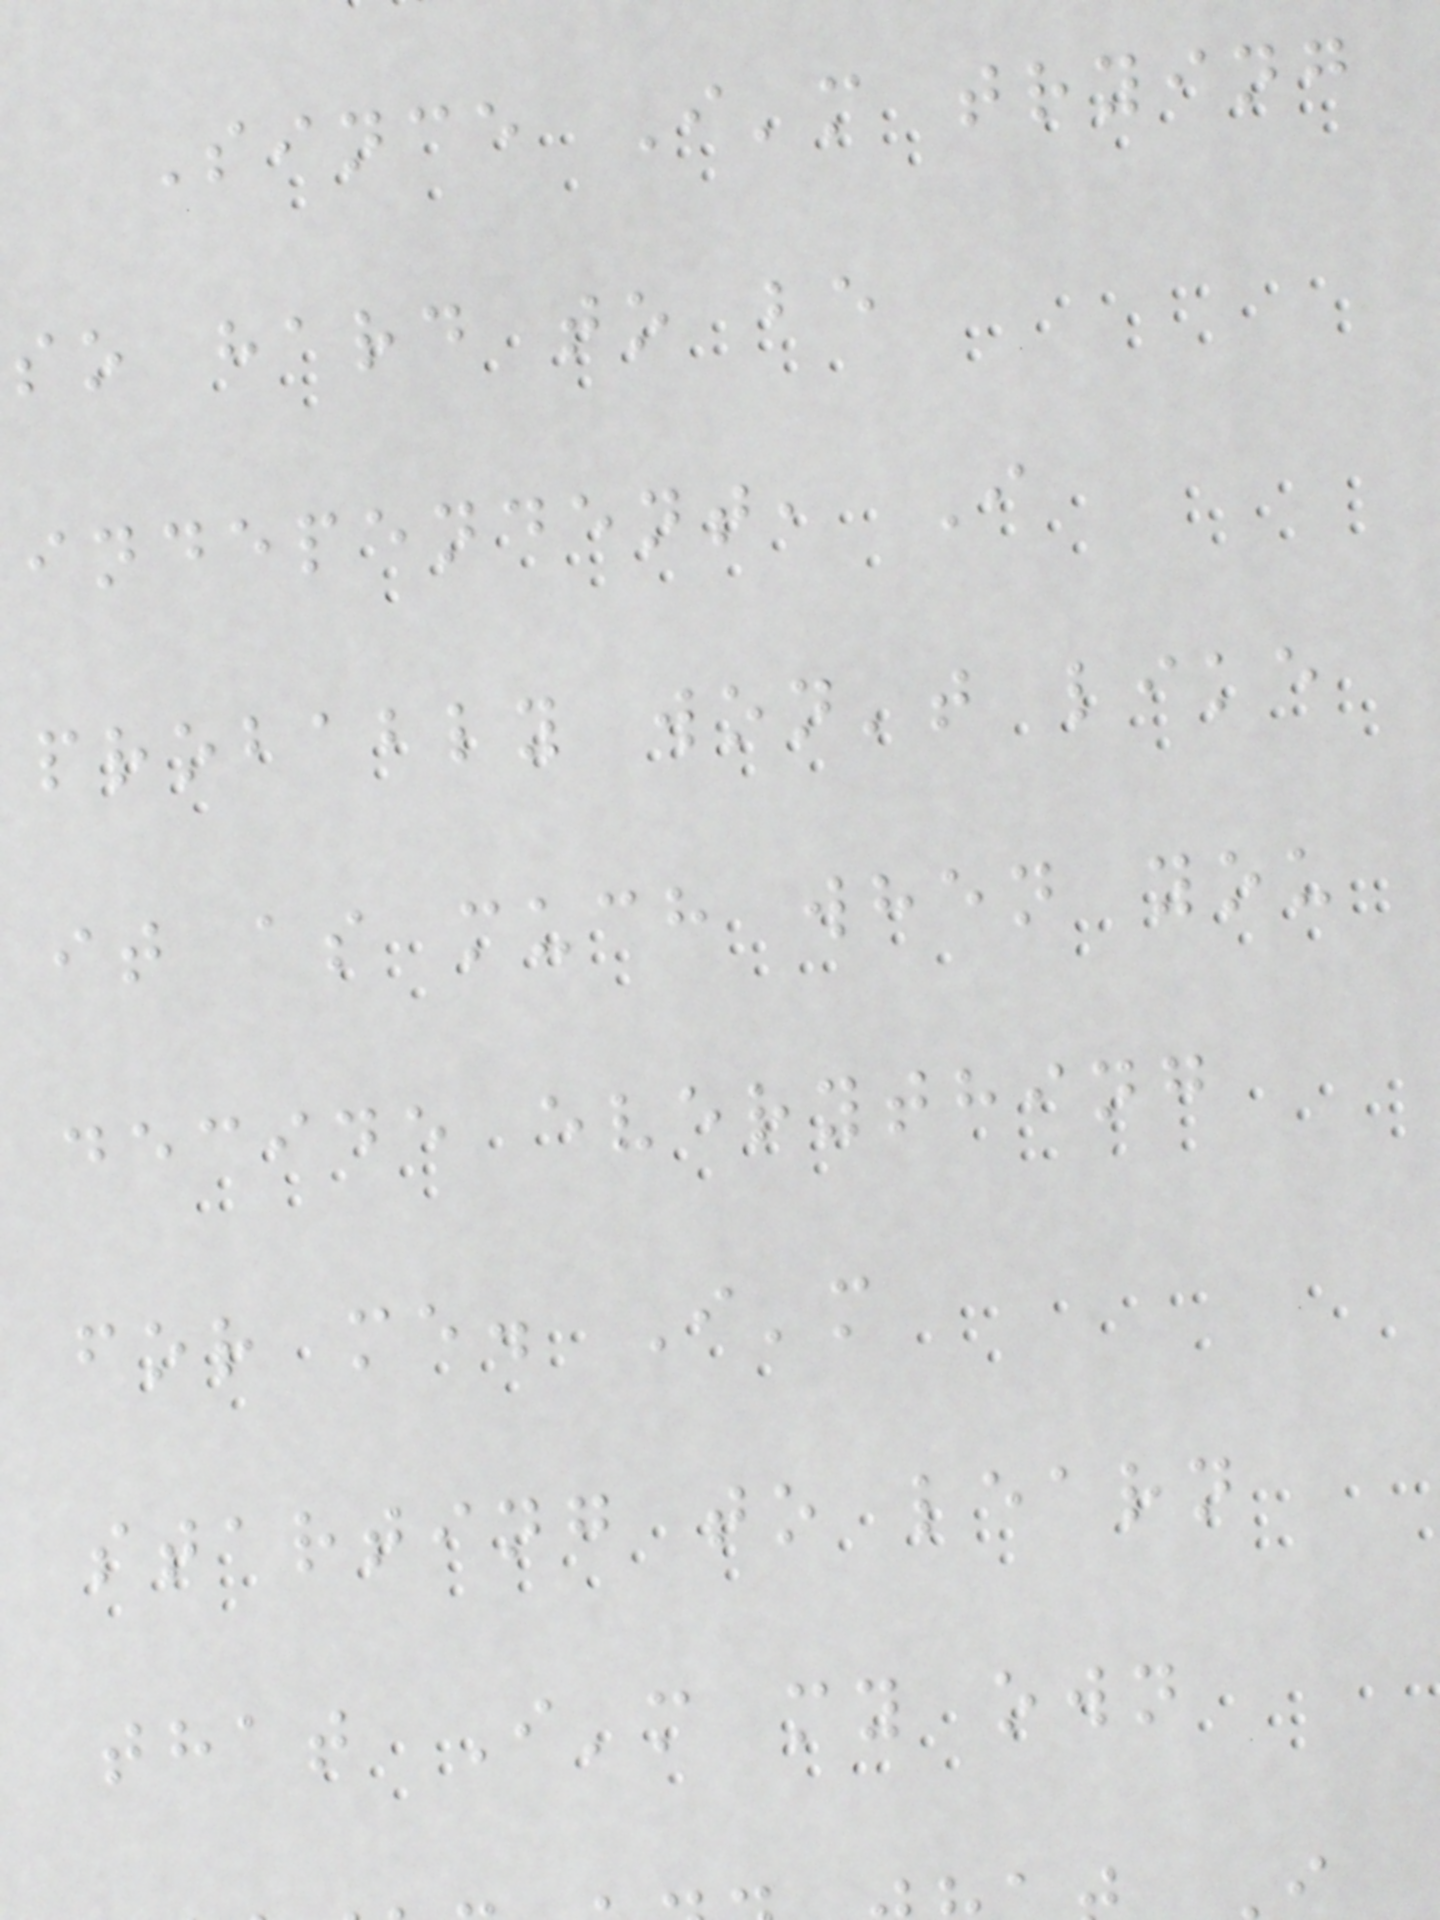Since I'm trying
so hard to be
independent, I
probably won't like
it as much when you
decide everything
for me. I'm
starting to learn
that I'm my own
